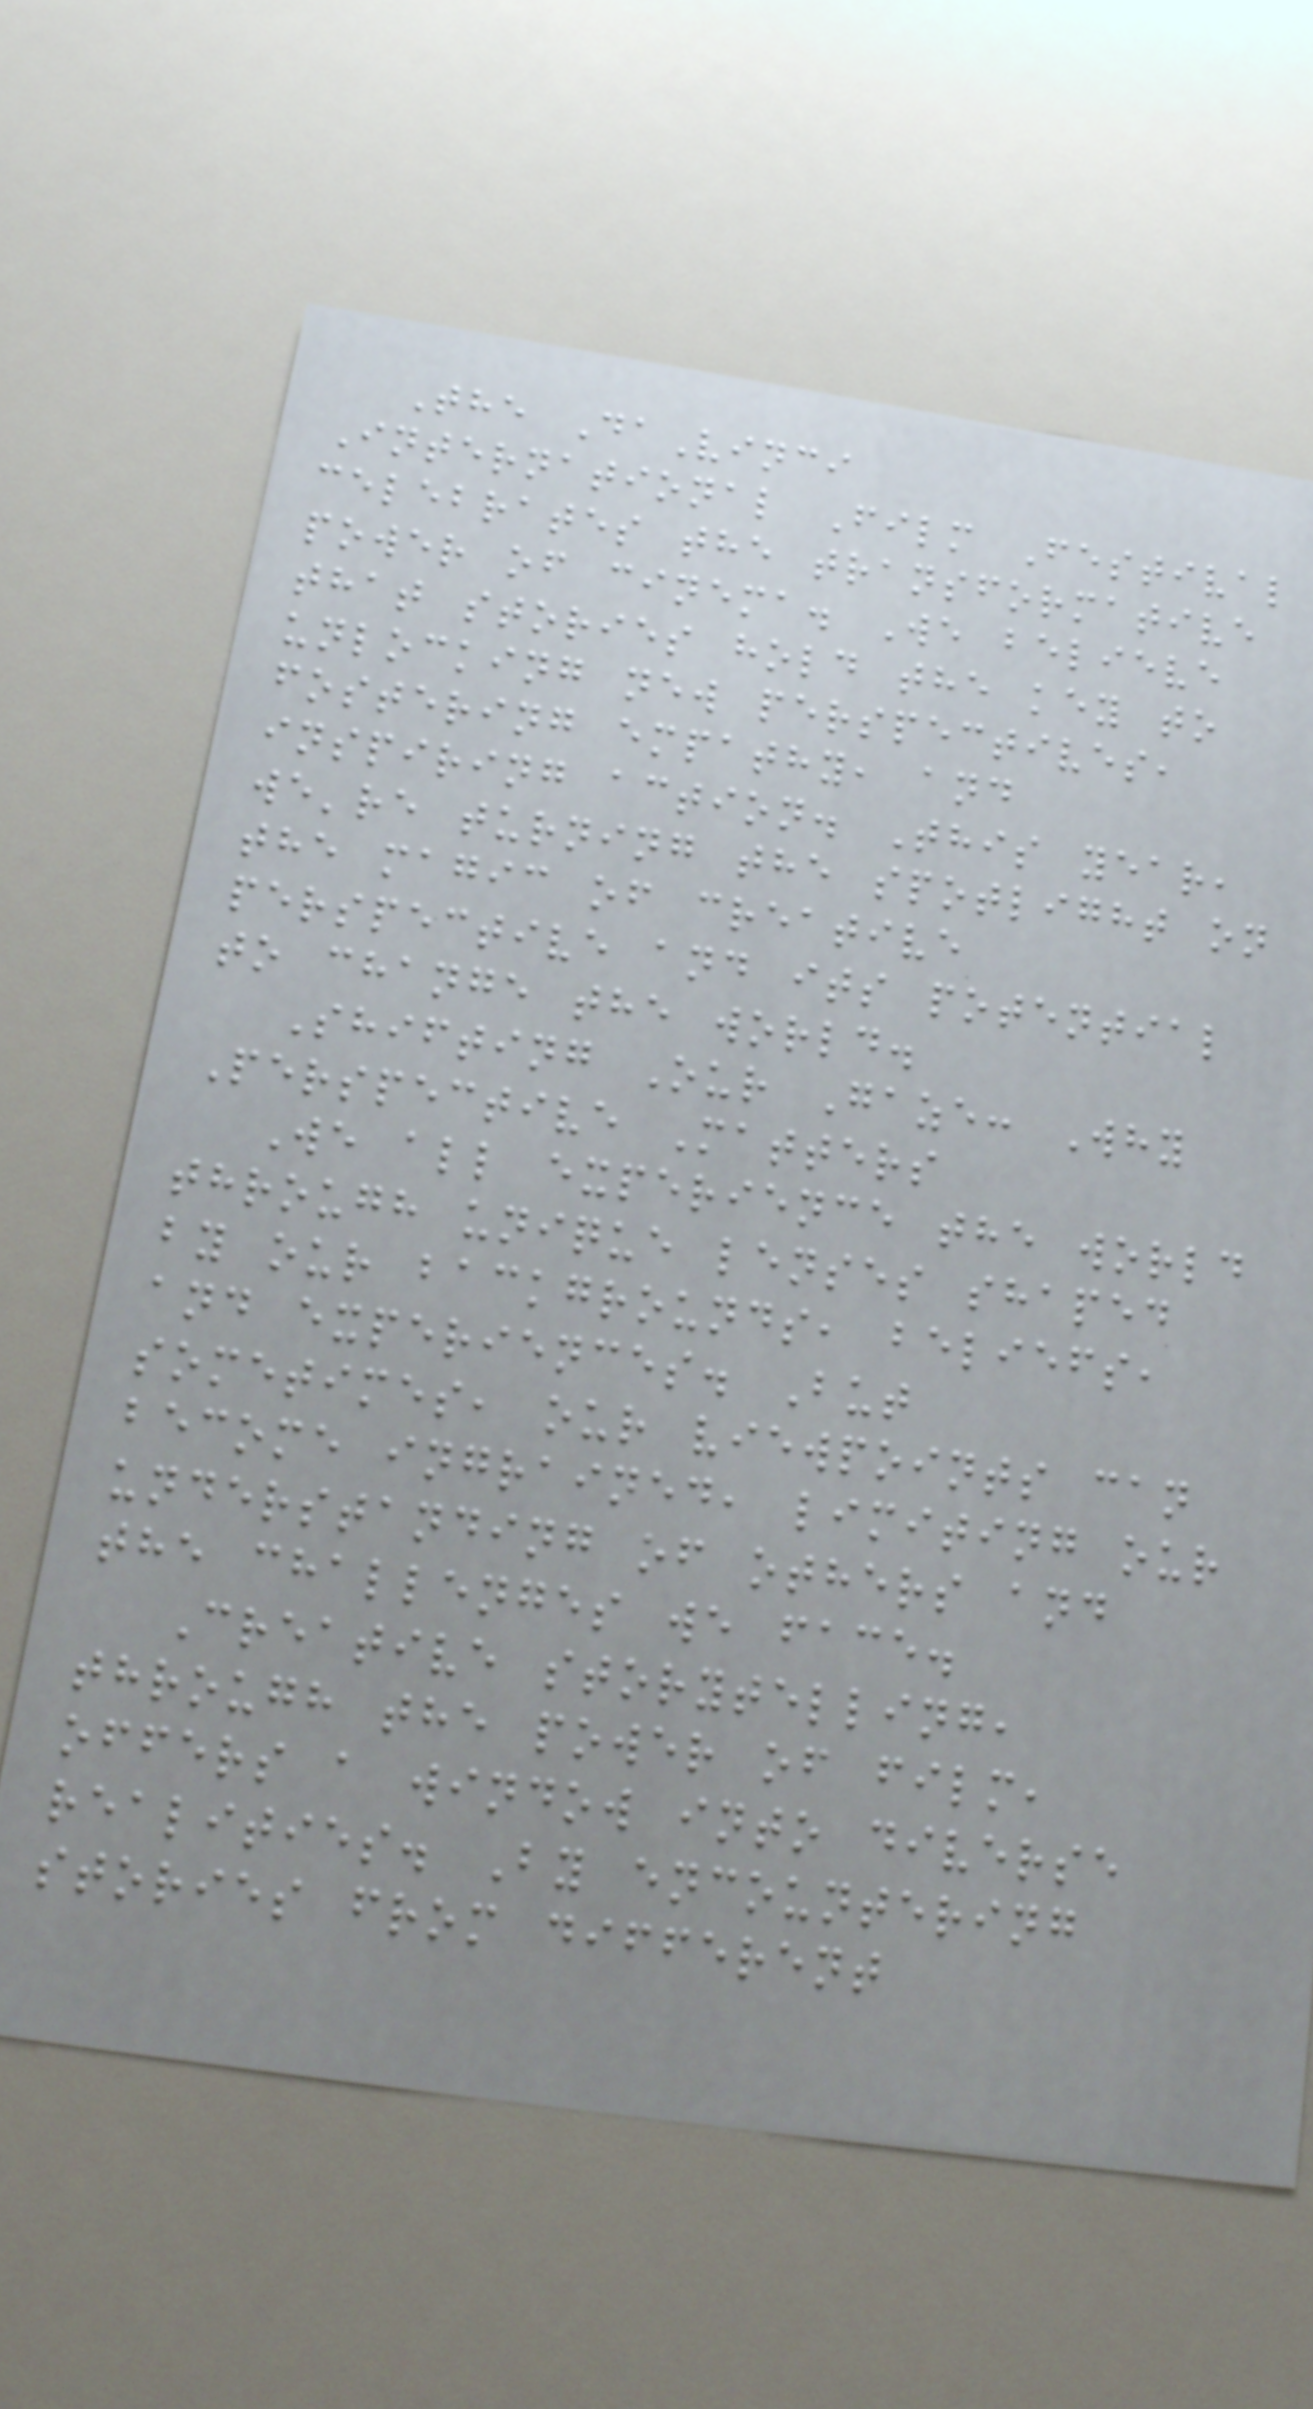The DaVinci
International Film Festival
celebrates the transformative
power of cinema. We believe
that stories hold the key to
unlocking new perspectives,
fostering empathy, and
inspiring action. This year,
we're turning the spotlight on
the magic of creative
perspective and its potential
to change the world.
Shifting Our Gaze: Why
Perspective Matters
We all experience the world
through unique lenses shaped
by our backgrounds, beliefs,
and experiences. But
sometimes, our viewpoints can
become ingrained, limiting our
understanding of others and
the challenges we face.
Creative storytelling,
through the power of film,
offers a window into diverse
realities. By encountering
stories from different
